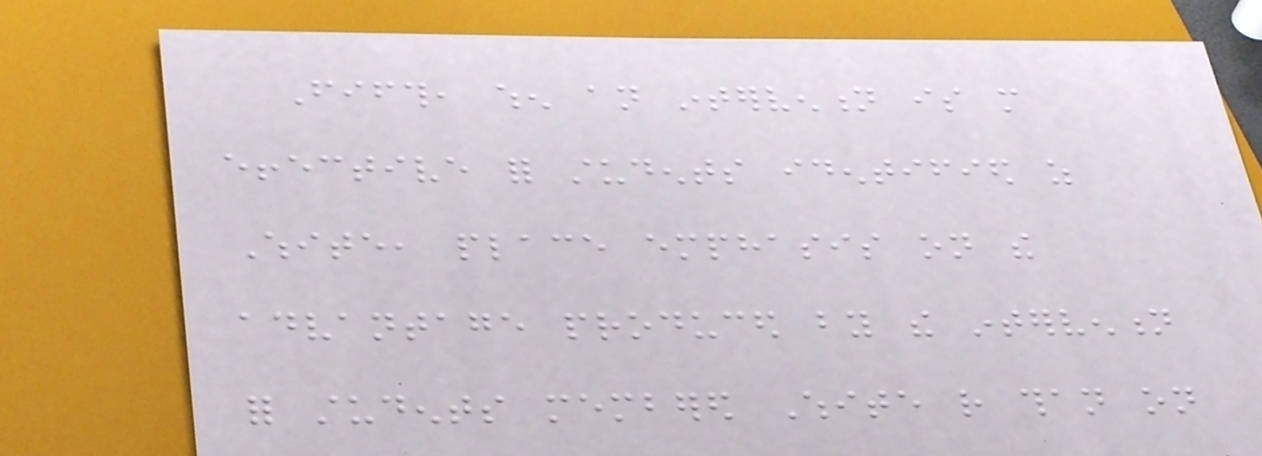Fifth, when an intervention is more
effective for students identified as
White, place emphasis on the
advantage produced by the intervention
for students membered White rather than on
